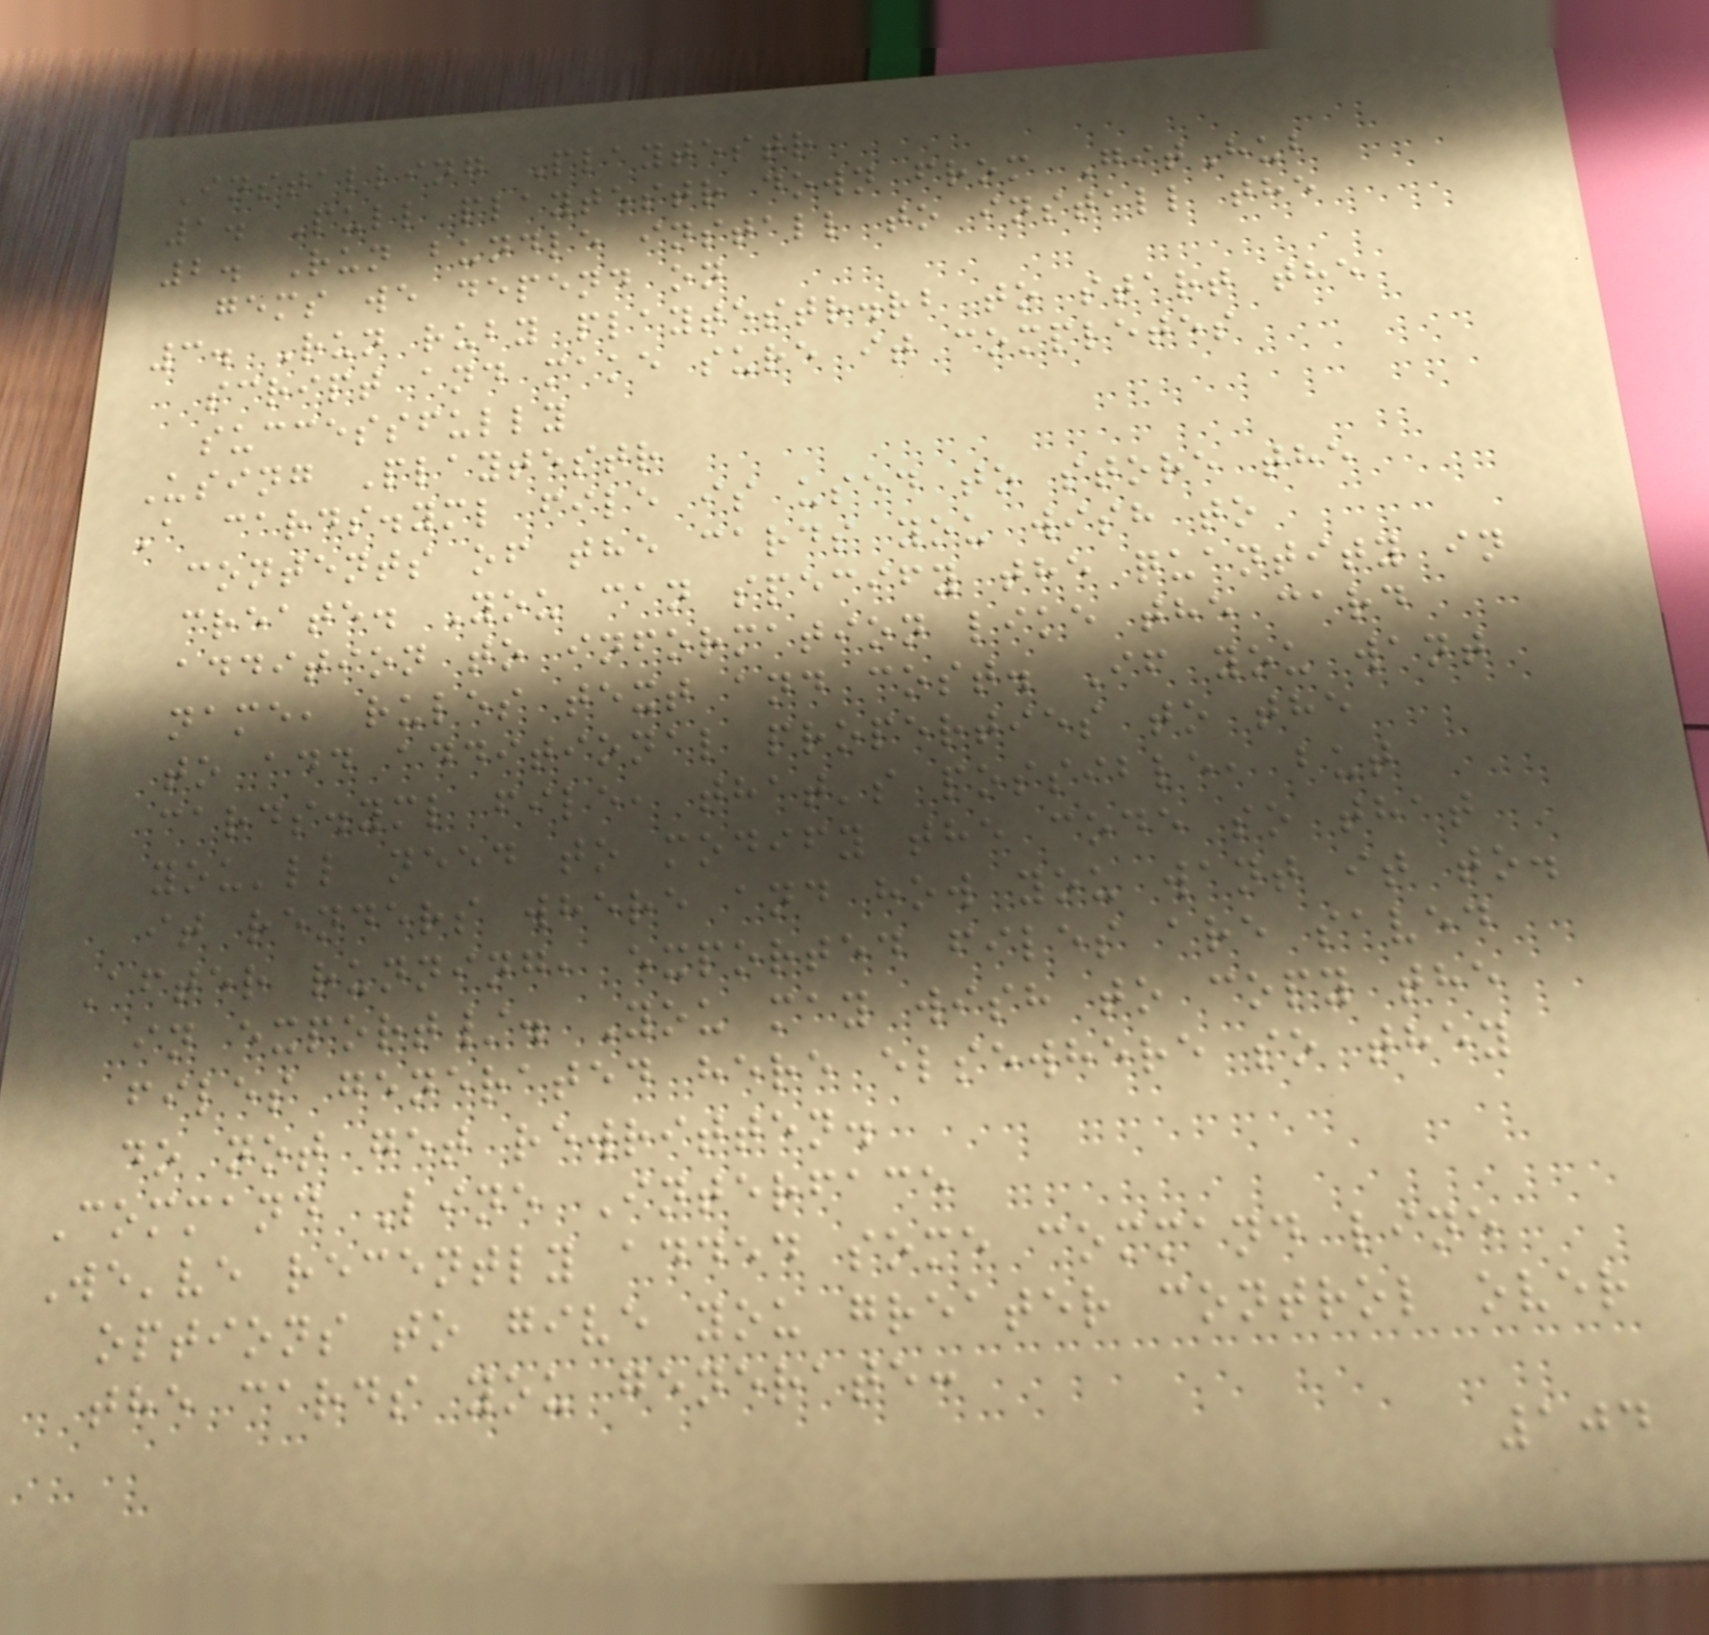Installing Playtestr
1. Pull playtestr down from GitHub
2. Run bundle install to install the
gems we depend on
3. Run ruby playtestr.rb to start the
script and make sure it completes
successfully
Using Playtestr
A cards.yml file is used to store the
contents of the cards you wish to
create. You can specify the quantity in
addition to information like the card
name, rules text and cost. If you want
to add additional properties to the
cards.yml file, that's possible, but
you'll need to modify the code so that
it renders where and how you want it to.
After running, exported files are saved
in export/. You may wish to copy the
files generated here elsewhere so they
do not get rewritten.
Command Line Interface
We've recently added some command line
options to give you greater control over
the cards you generate:
104
